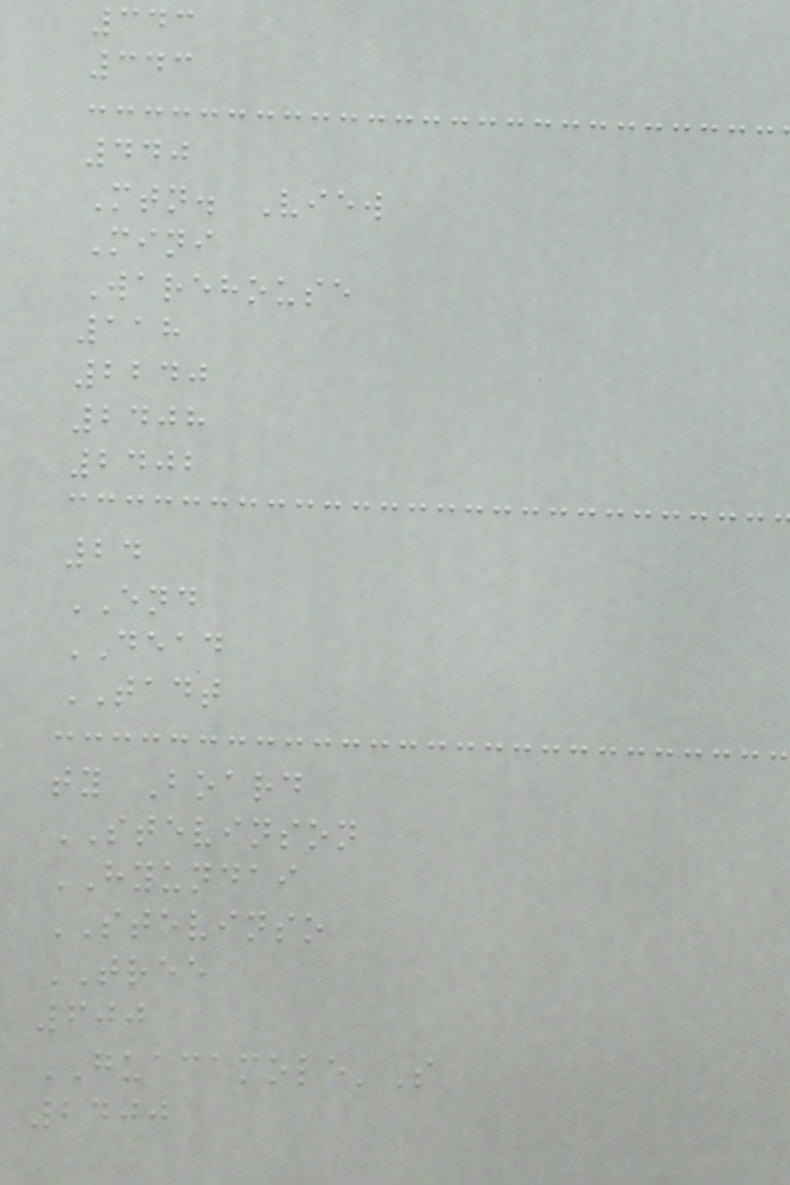343
343
440
Mtn. View
Mini
Warehouse
118
2240
2408
2402
24
END
DEAD
TADT
ty Board
STEVINSON
HYUNDAI
STEVINSO
TREE
600
GUACAMOLE'S
2400
